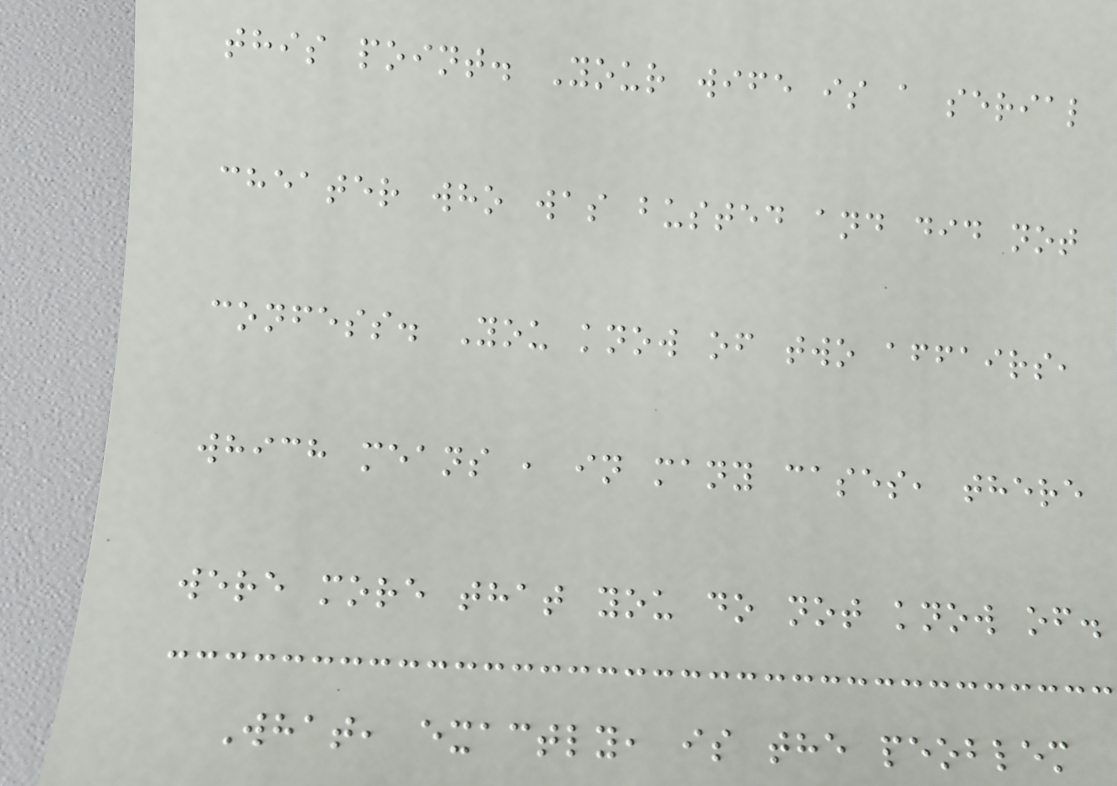this point. Your wife is a serial
cheater who was busted and did not
confess. You know of two affairs,
which means , in many cases, there
were more that you do not know of.
What, exactly, is the peoblem
